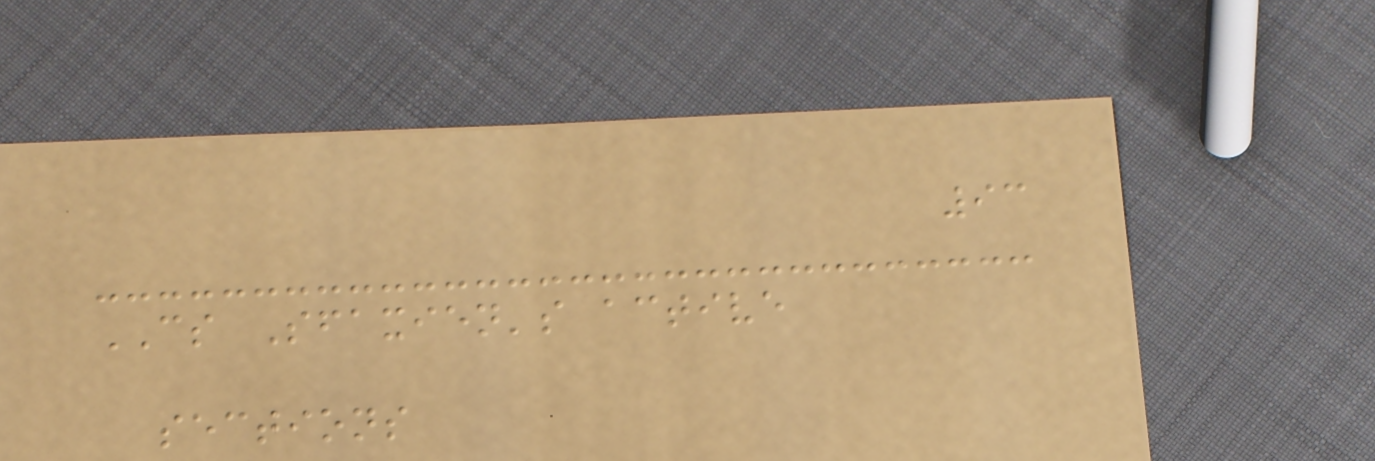93
CS Sfaxien's active
sections
